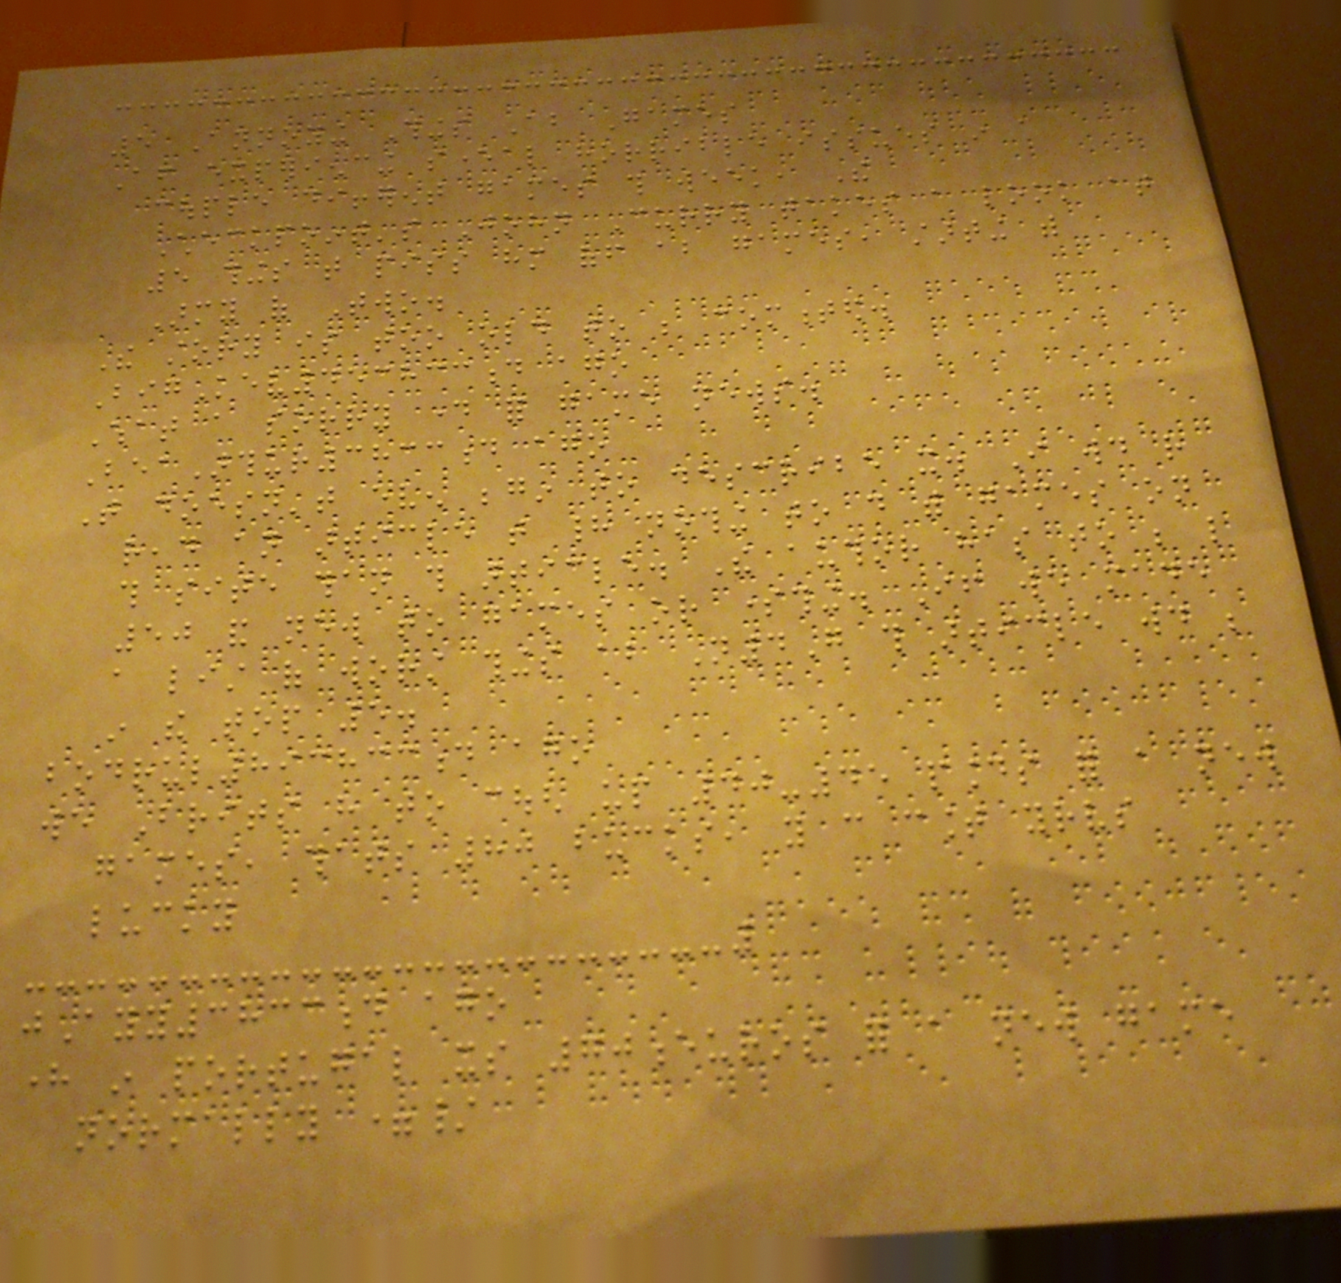5 Annoying Things About Games
After experiencing several horrible issues in a
couple different games this week, The
Checkpoint's John Curry takes a look at
5 things that piss him off about games, starting with
Army of Two.
The story is too old to be commented.
BigKev453833d ago
What a sorry day for game news.
BeaArthur3833d ago
That doesn't even begin to describe it. I would rather
read an article that had nothing to do with games on
this site than this article. The author has to be like
50 and new to games or something. If we made
a list of worst things about N4G this article would be
in the top 5.
bodrul893833d ago
we Brits have to cough up 40-45 pounds for a new
games, thats 80 bucks, you can count yourselves
lucky
jAyy3833d ago
here in portugal its 70euros for a new game
normally =/
